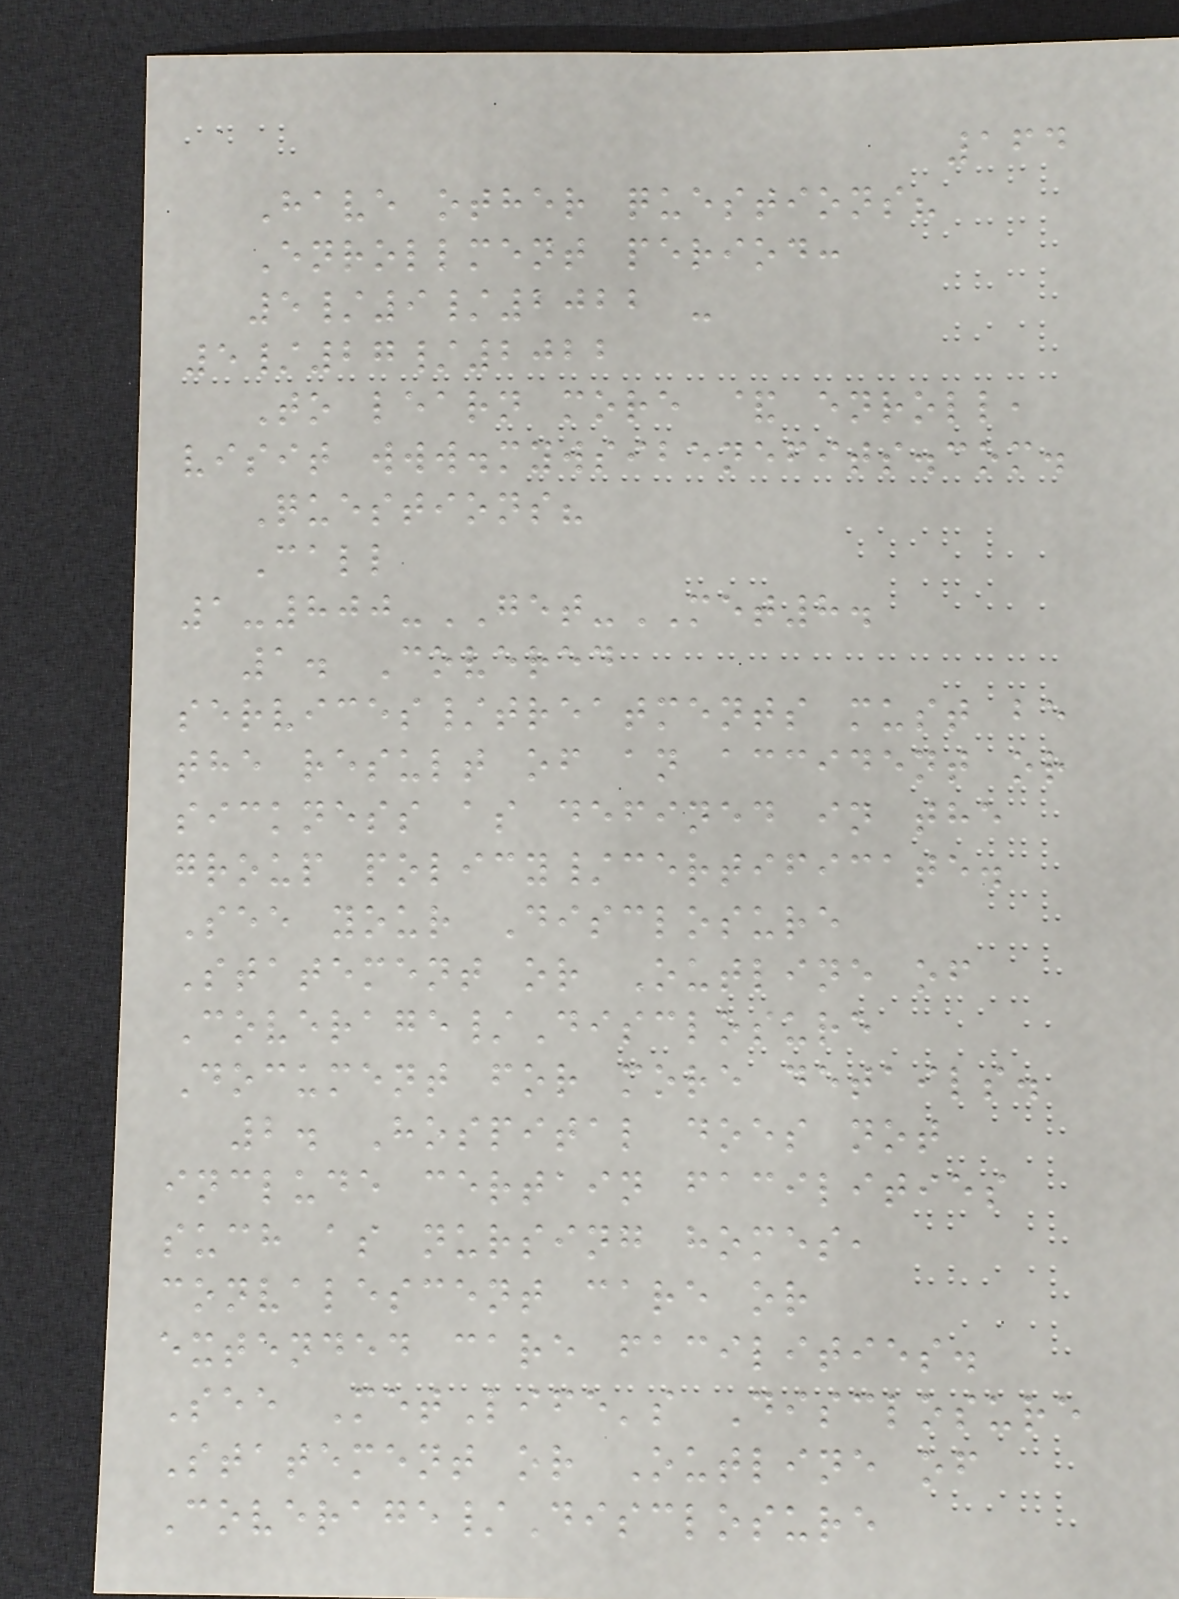164
Have other questions?
Enrollment period:
5/9/2022 -
5/27/2022
To learn more & enroll,
visit www.mywsibenefits.com.
Questions?
Call
1-800-GET-MET8.
1. Covered
services/treatments must be
the result of an accident or
sickness as defined in the
group policy/certificate.
See your Disclosure
Statement or Outline of
Coverage/Disclosure
Document for more details.
2. Hospital does not
include certain facilities
such as nursing homes,
convalescent care or
extended care facilities.
See MetLife's Disclosure
Statement or Outline of
Coverage/Disclosure
